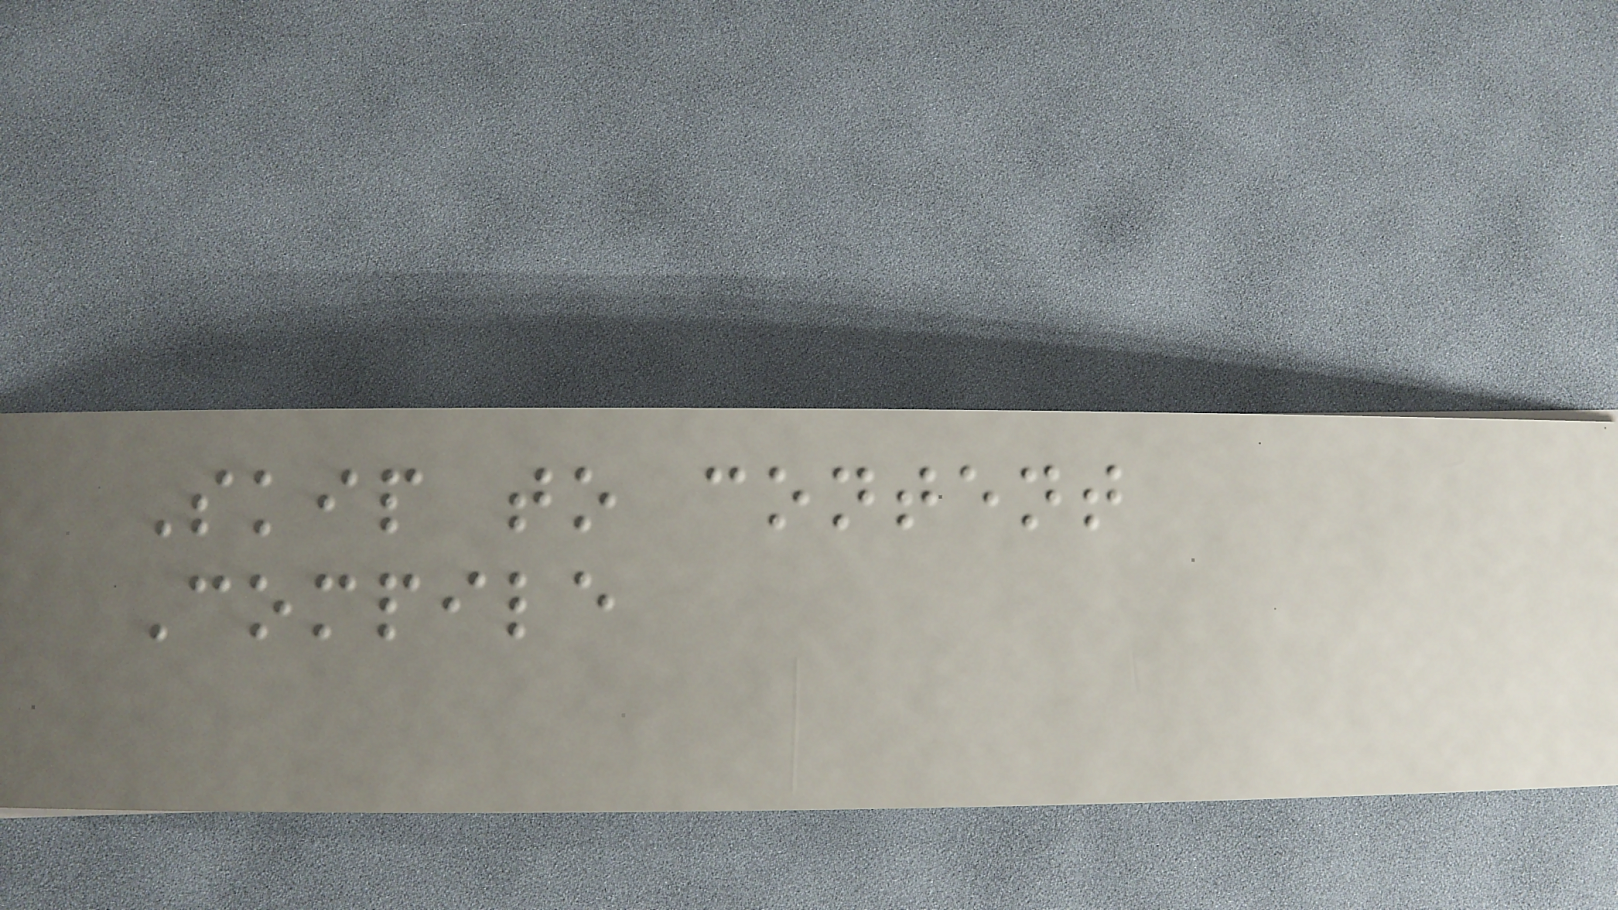Skip to content
Compile
